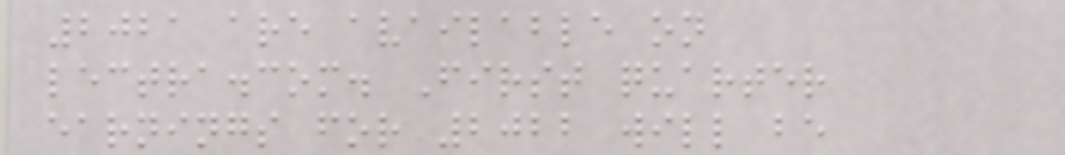2021 are available on
lectra.com. First quarter
earnings for 2022 will be
